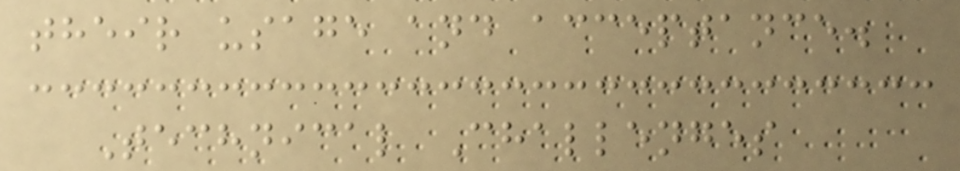their usage and acceptance.
Technical Challenges
